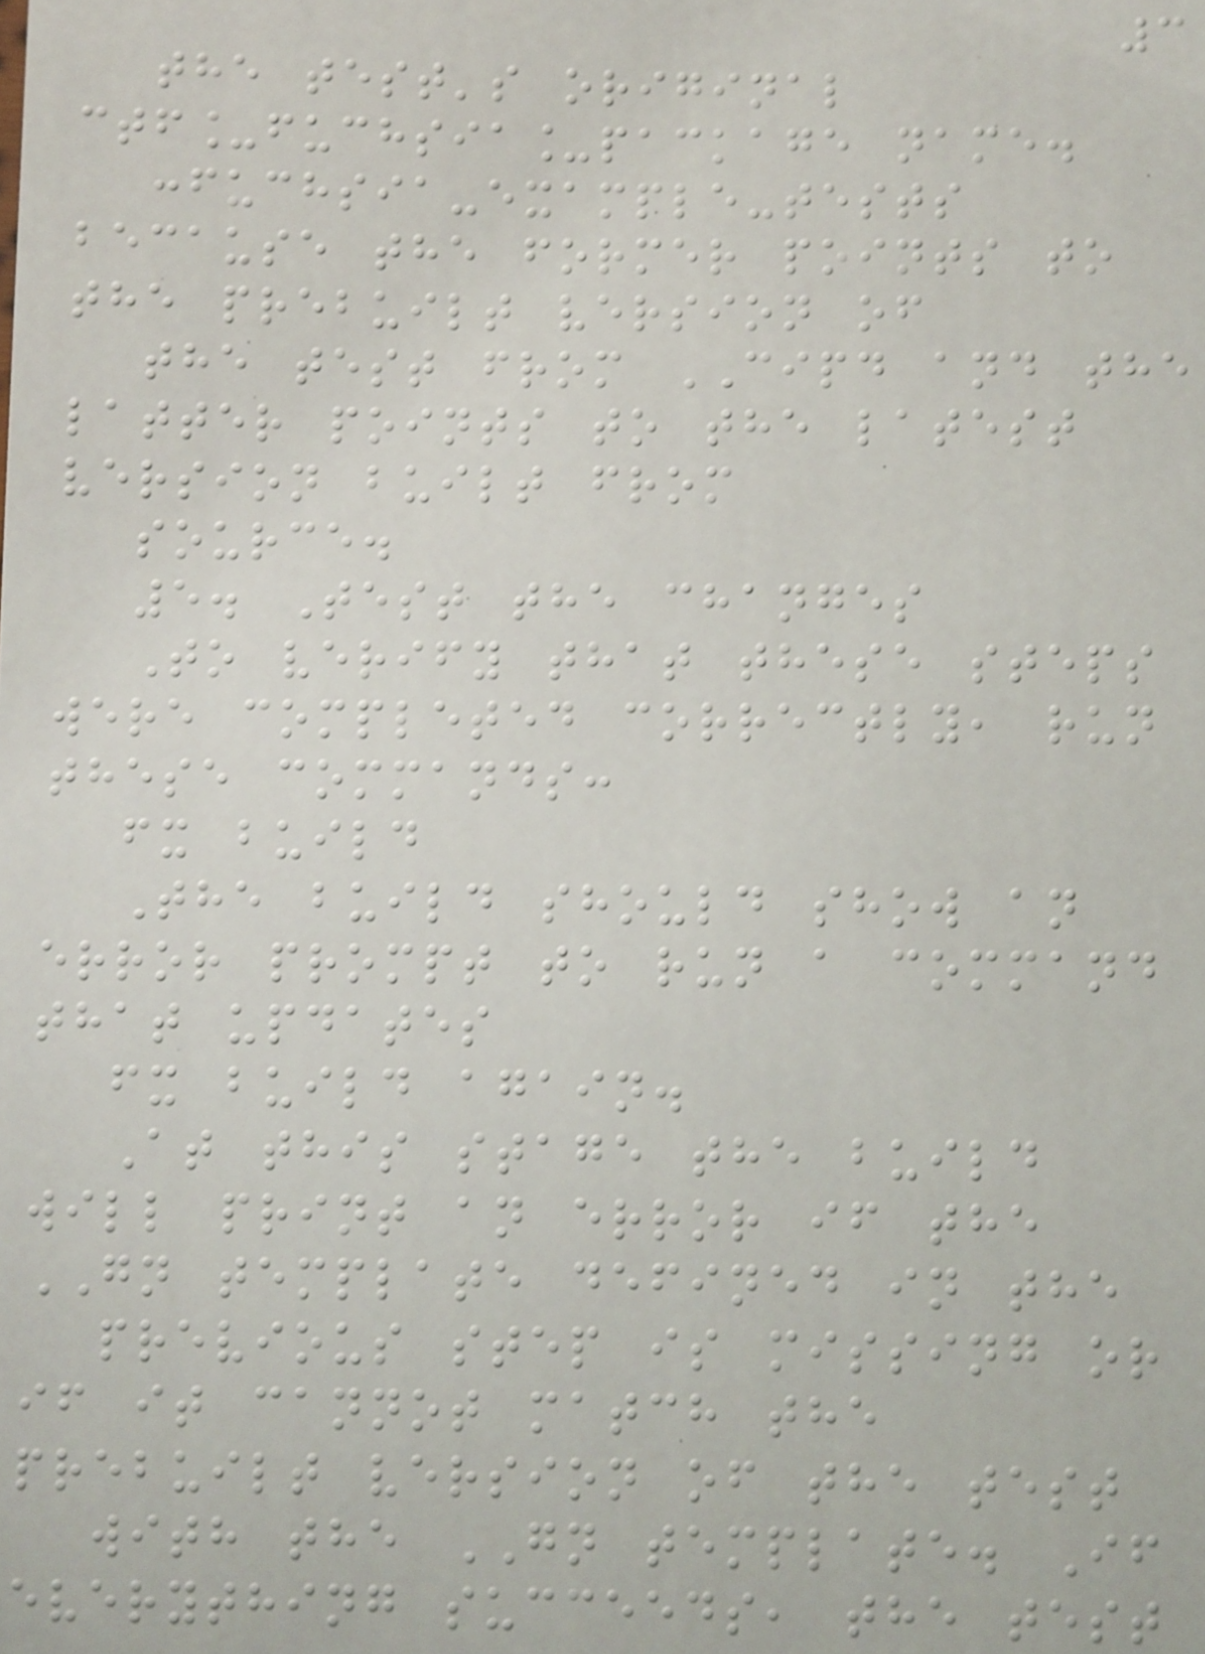3
the test's original
ctf_fuchsia_package name.
:fuchsia-example-tests
because the former points to
the prebuilt version of
the test from CIPD and the
latter points to the latest
version built from
source.
5. Test the changes
To verify that these steps
were completed correctly, run
these commands:
fx build
The build should show an
error prompt to run a command
that updates
fx build again.
At this stage the build
will print an error if the
GN template defined in the
previous step is missing or
if it cannot match the
prebuilt version of the test
with the GN template. If
everything succeeds, the test
